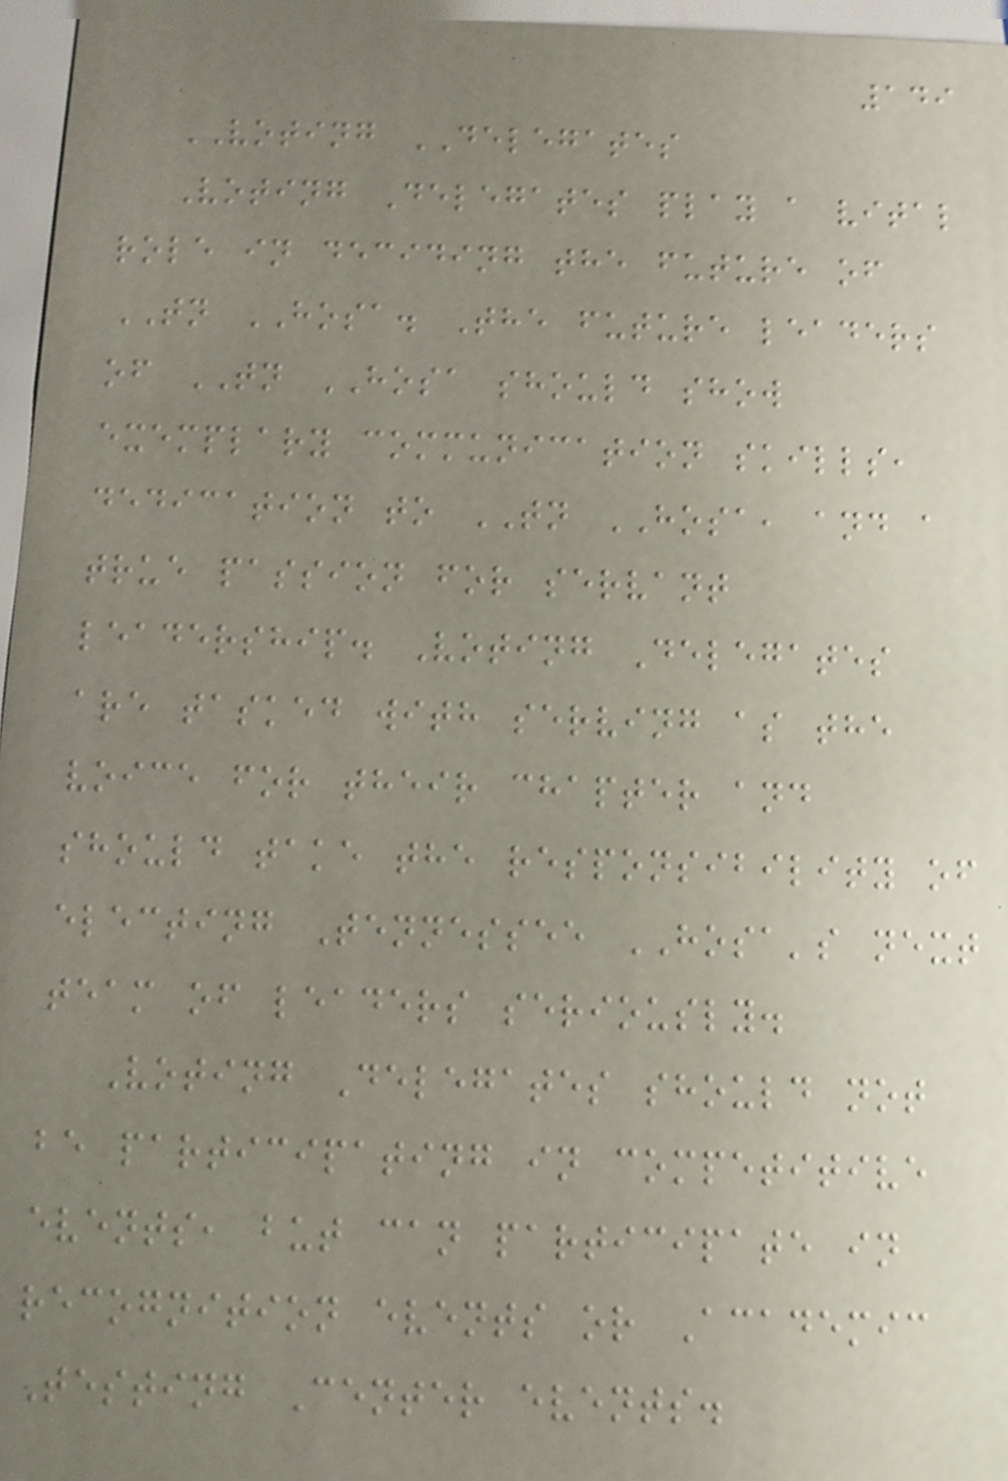149
VOTING DELEGATES
Voting Delegates play a vital
role in deciding the future of
TN HOSA. The future leaders
of TN HOSA should show
exemplary communication skills,
dedication to TN HOSA, and a
true passion for servant
leadership. Voting Delegates
are tasked with serving as the
voice for their chapter and
should take the responsibility of
electing Tennessee HOSA's next
team of leaders seriously.
Voting Delegates should not
be participating in competitive
events, but can participate in
recognition events or Academic
Testing Center events.
